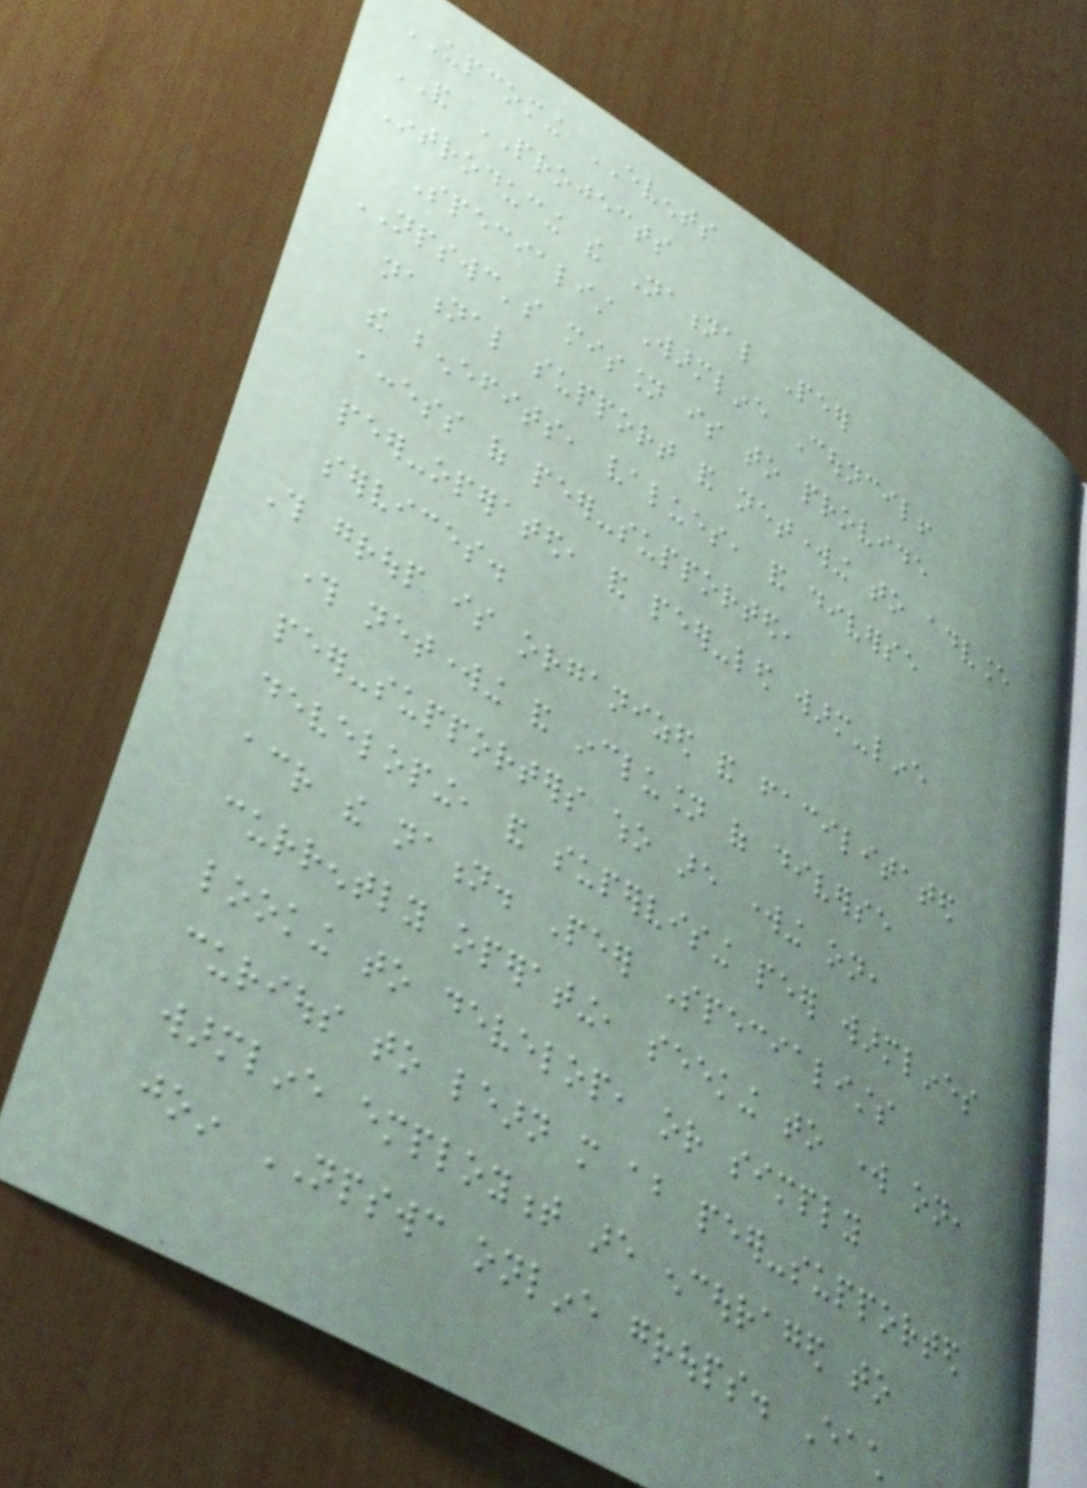UPCOMING EVENTS
AND PROJECTS
Introducing the National Peer
Specialist Warmline Council!
NPSWC's mission is to provide
national support and networking to advance
the benefits, values, and diverse
access of peer-supported,
peer-operated, and peer-led warm-line
services.
This group is organized and facilitated
through networking and inclusion of diverse
peer-supporters who are working on,
developing, and supervising peer warmlines
across the nation. Peer Specialists
currently operating, seeking to work on,
looking to develop, or simply
curious to learn more about peer-supported
warmline employment are encouraged to
join NPSWC online groups. Each
